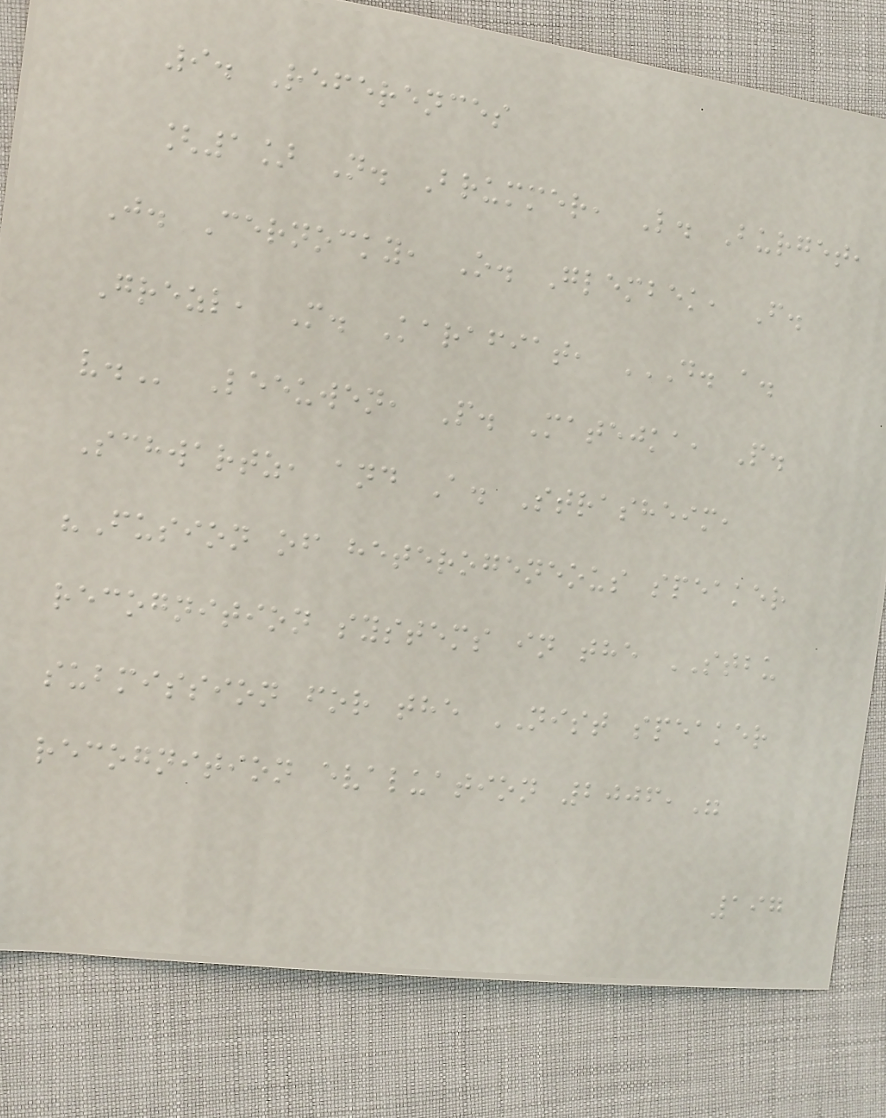9. References
[1] N. Brummer, L. Burget,
J. Cernocky, O. Glembek, F.
Grezl, M. Karafiat, D. A.
V. Leeuwen, P. Matejka, P.
Schwartz, and A. Strasheim,
"Fusion of heterogeneous speaker
recognition systems in the STBU
submission for the NIST speaker
recognition evaluation 2006,"
197
